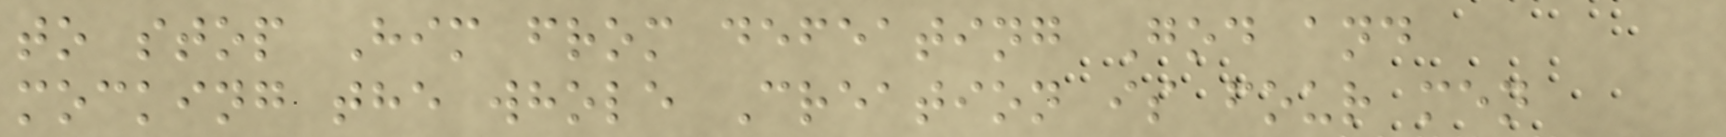to stop Him from defeating God and
mocking the whole Creation is four men
